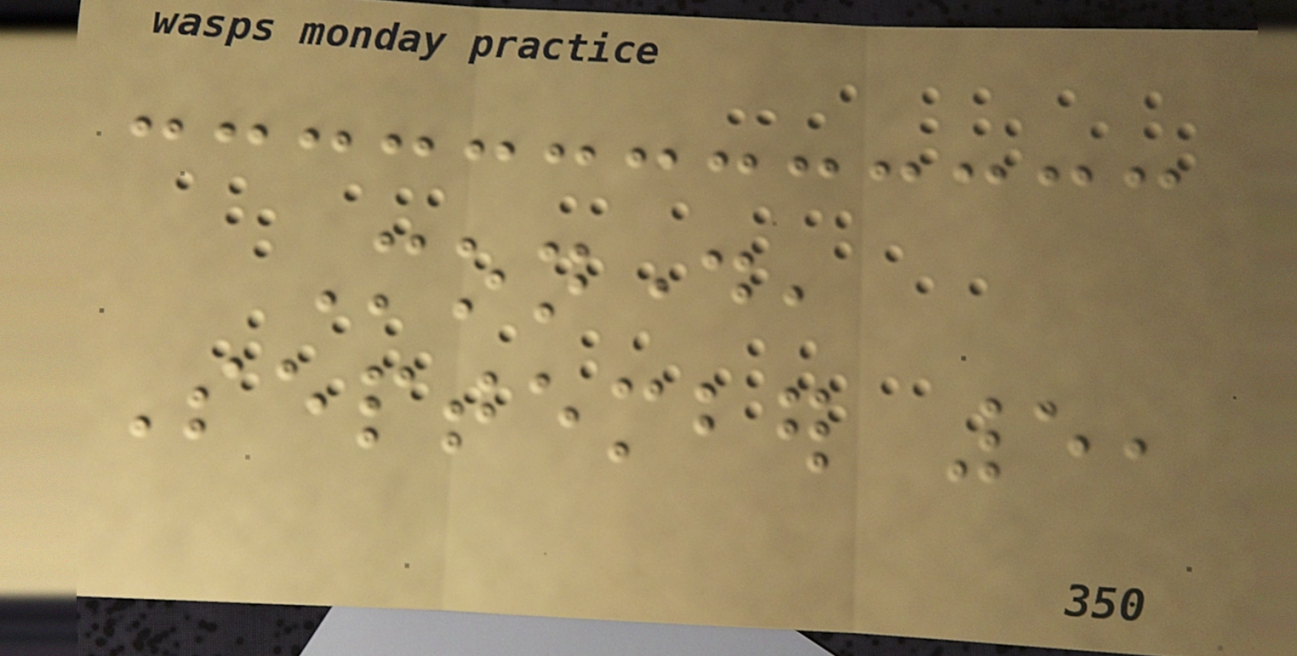Monday,
September 5,
